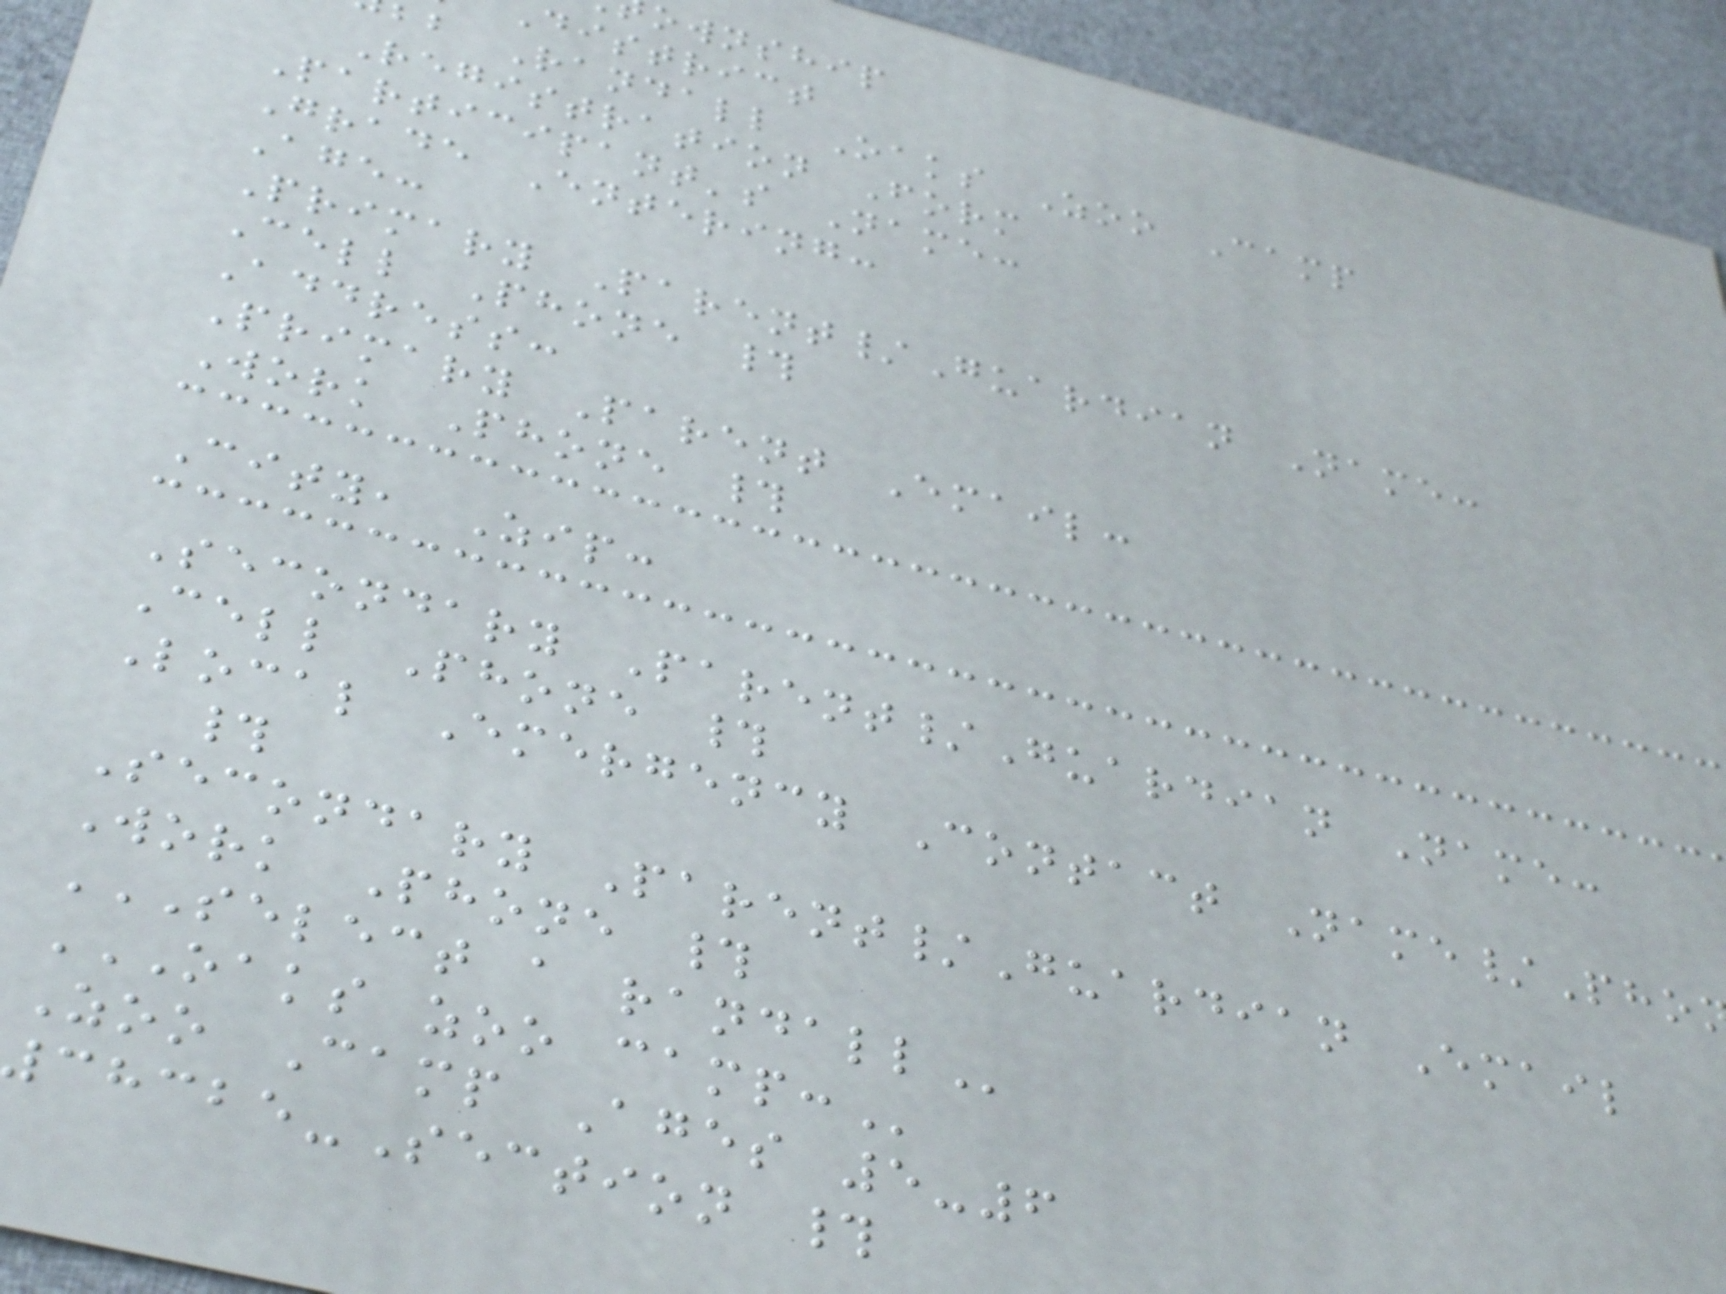ownship
district
bb Randall Oaks Zoo Camp
Registration Form
Participant's Name:
Grade Entering:
Age:
Primary Parent/Guardian Name:
Cell Phone #
Address:
Primary Parent Email:
Work Phone #
City, Zip:
Secondary Parent/Guardian Name:
Cell Phone #
Local Emergency Contact Name/Pho
#
Secondary Parent/Guardian Email
Work Phone #
SELECT A RANDALL
OAKS ZOO CAMP:
Zoo Camp Ages 5-6
-Section #
